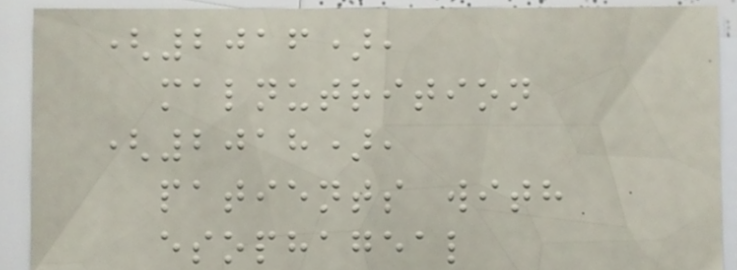(2016),
malnutrition
(2018),
patients with
esophageal
